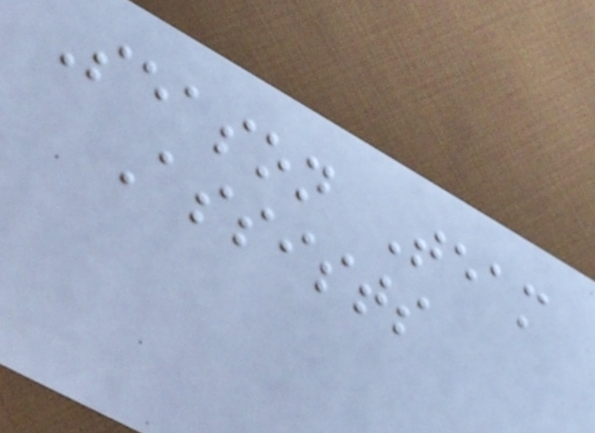Season Team
Assists
